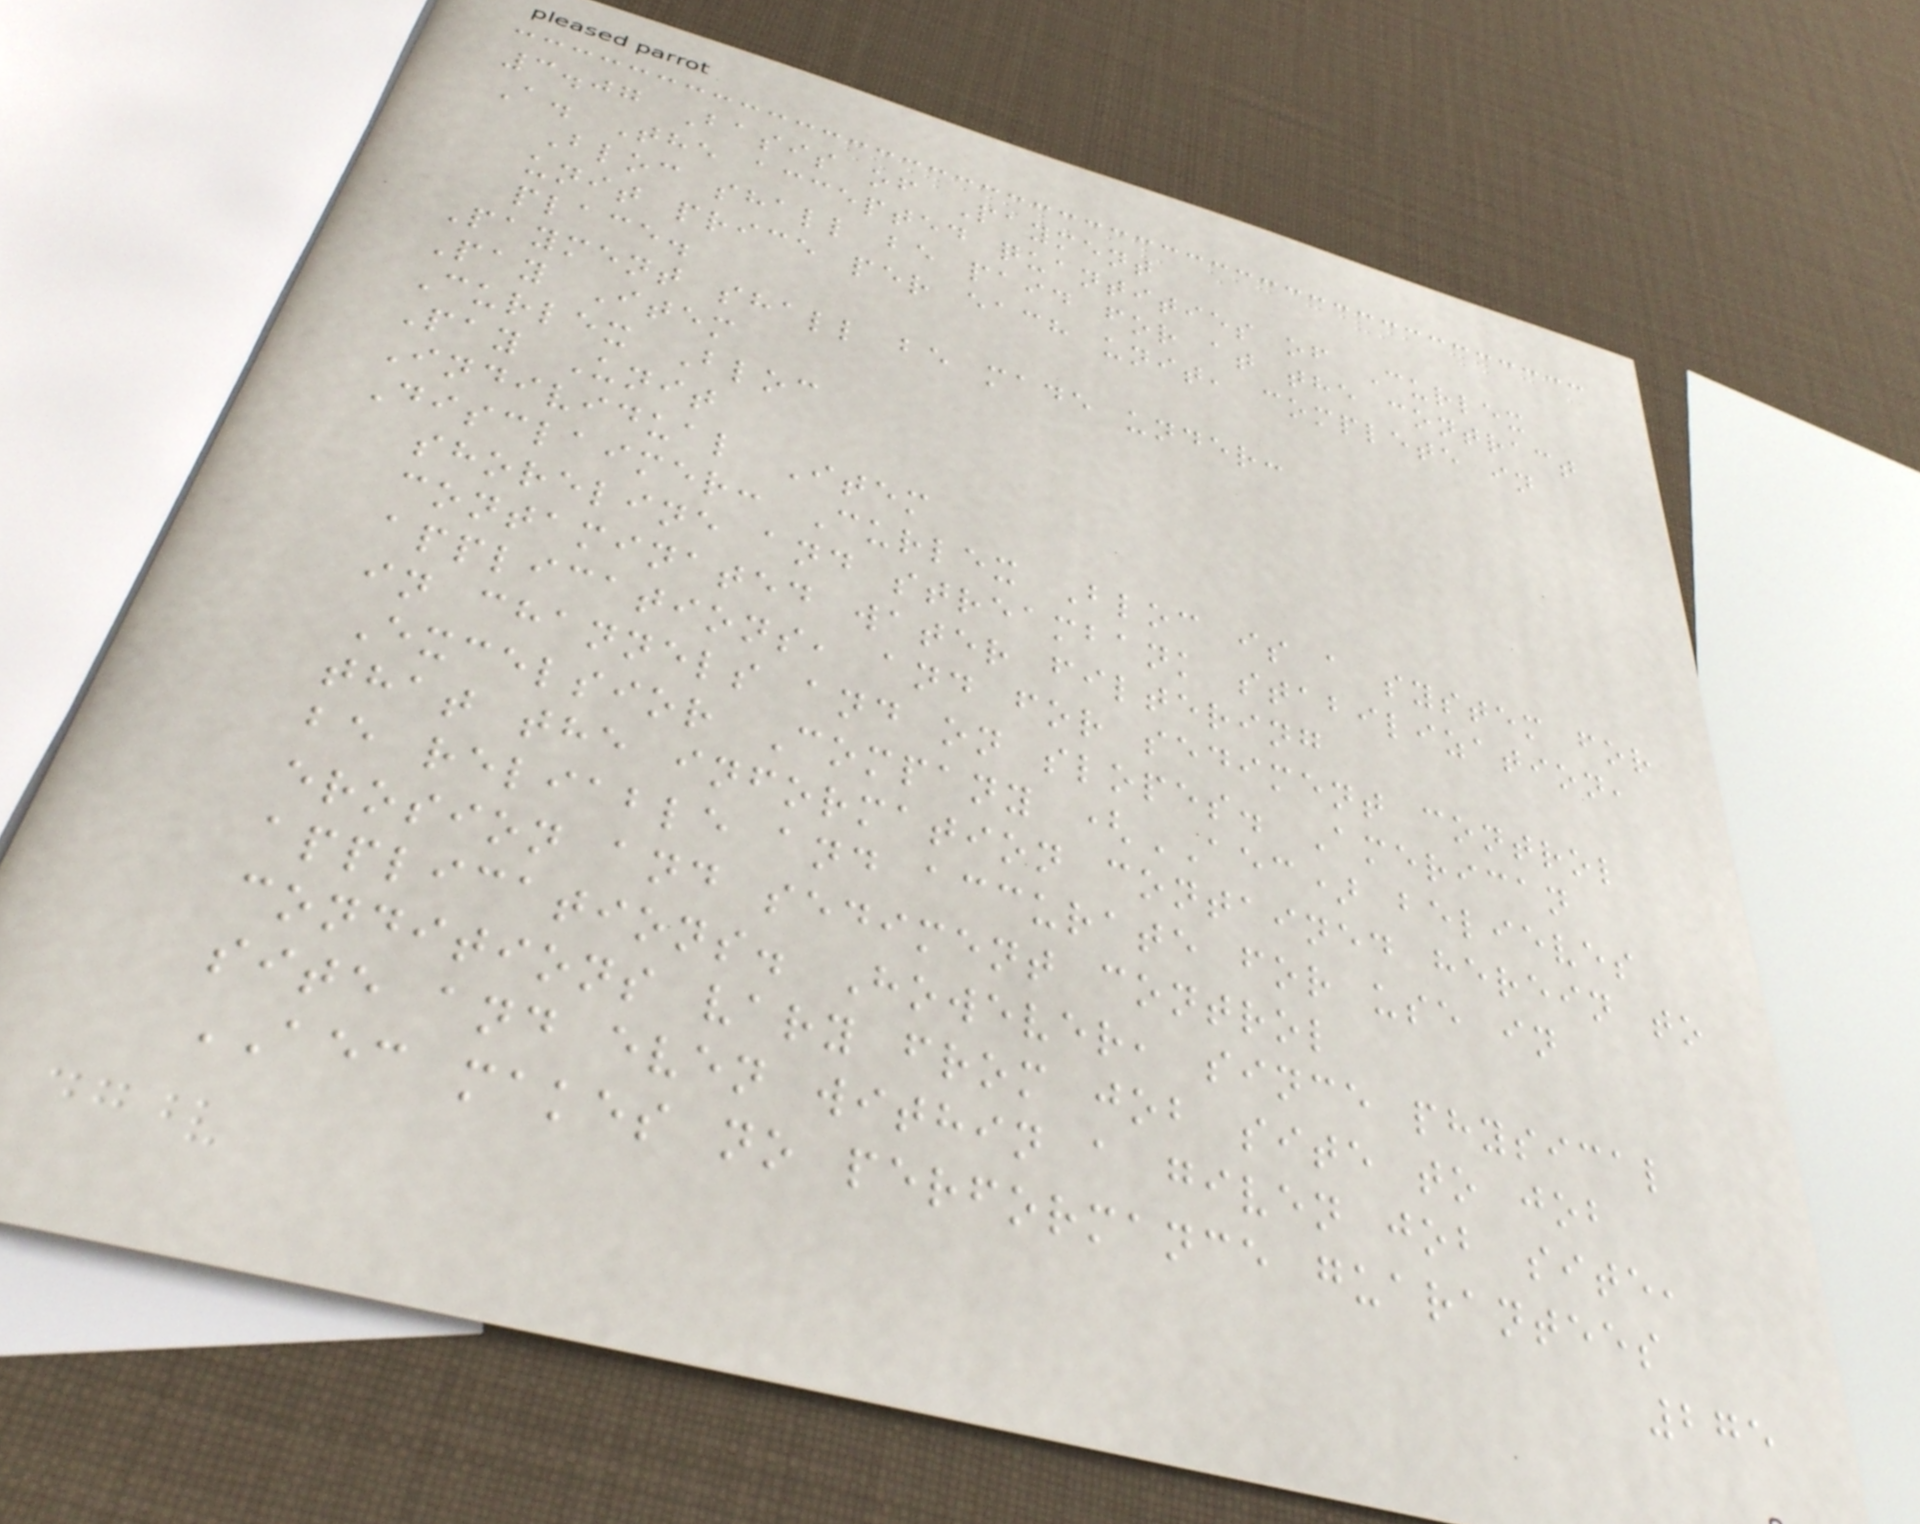3.07 Basis of Payment
A. The accepted quantities of Curlex
Bloc shall be paid for at the contract
unit price per each unit, complete in
place.
Payment shall be made under:
Pay Item
Curlex Bloc
Pay Unit
Individual Item
Disclaimer: Curlex Bloc is a system for
shoreline and streambank stabilization,
contaminated water filtering
applications, and for sediment control
in channels and on slopes. American
Excelsior Company (AEC) believes
that the information contained herein to
be reliable and accurate for use in
erosion and sediment control
applications. However, since physical
conditions vary from job site to job
site and even within a given job site,
AEC makes no performance guarantees
275
